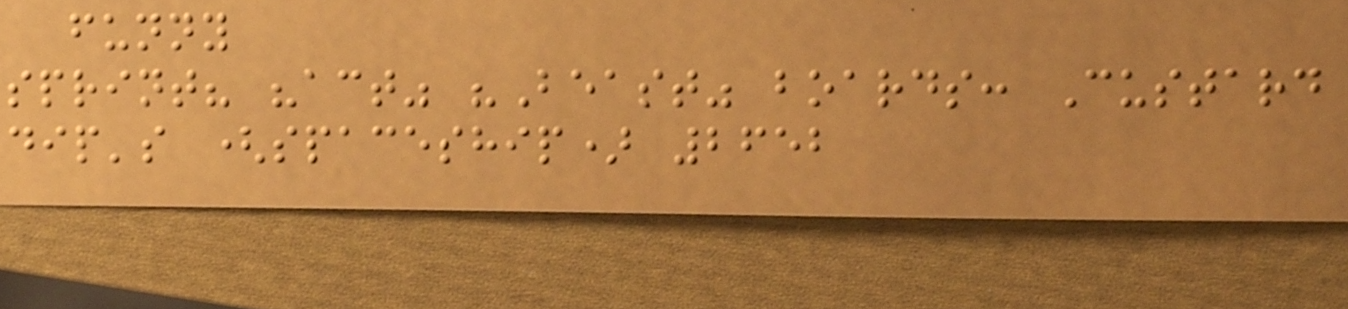funny
sprint? "act" "Beast" boards: Custard
dip's (spaceship) 2652
